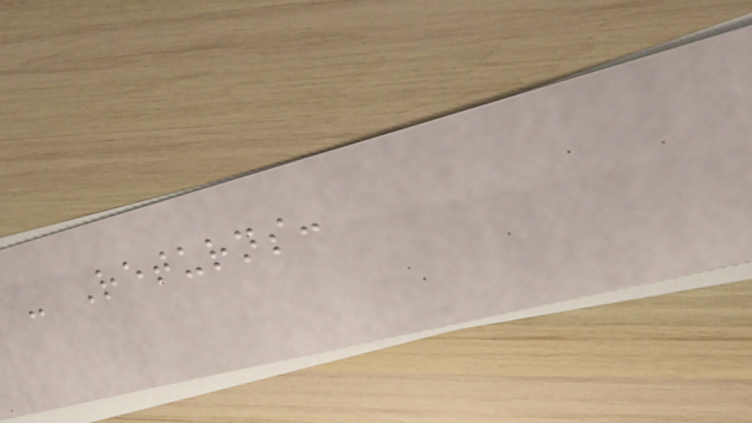- Returns:
